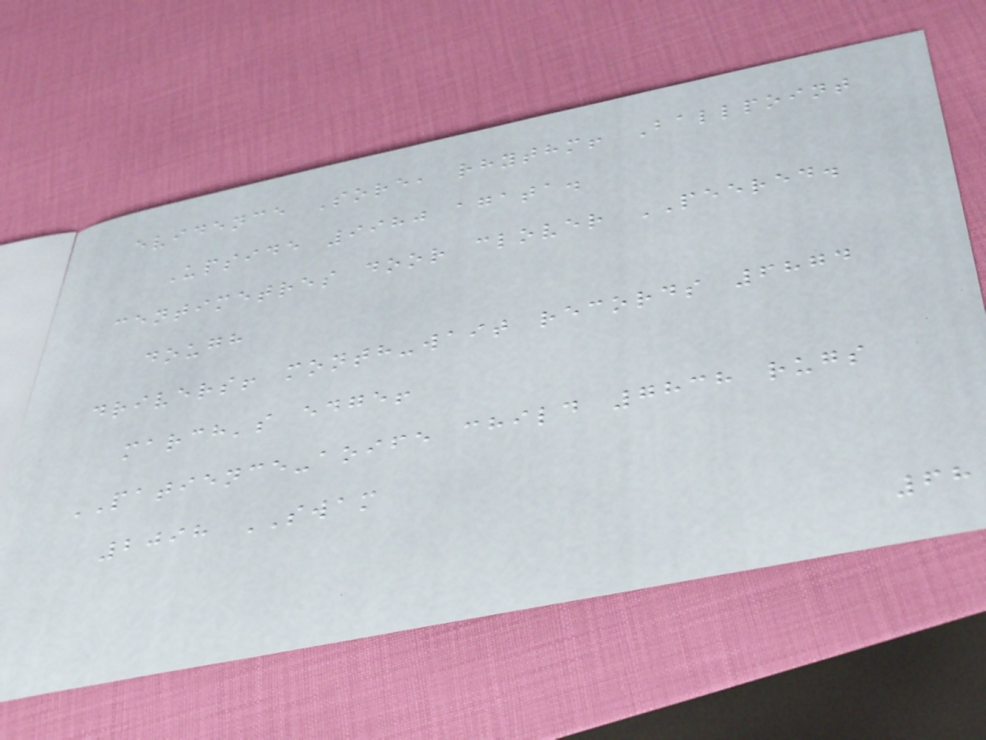evidence Sore, rhythm! Ballpoint
Upside 9980 agata.
centimetres door clover PEERED.
dough
drivers! month-wait records 6874
march's edge!
PATIENCE-aoife child 7838 rugs
2098 SWAM
68
